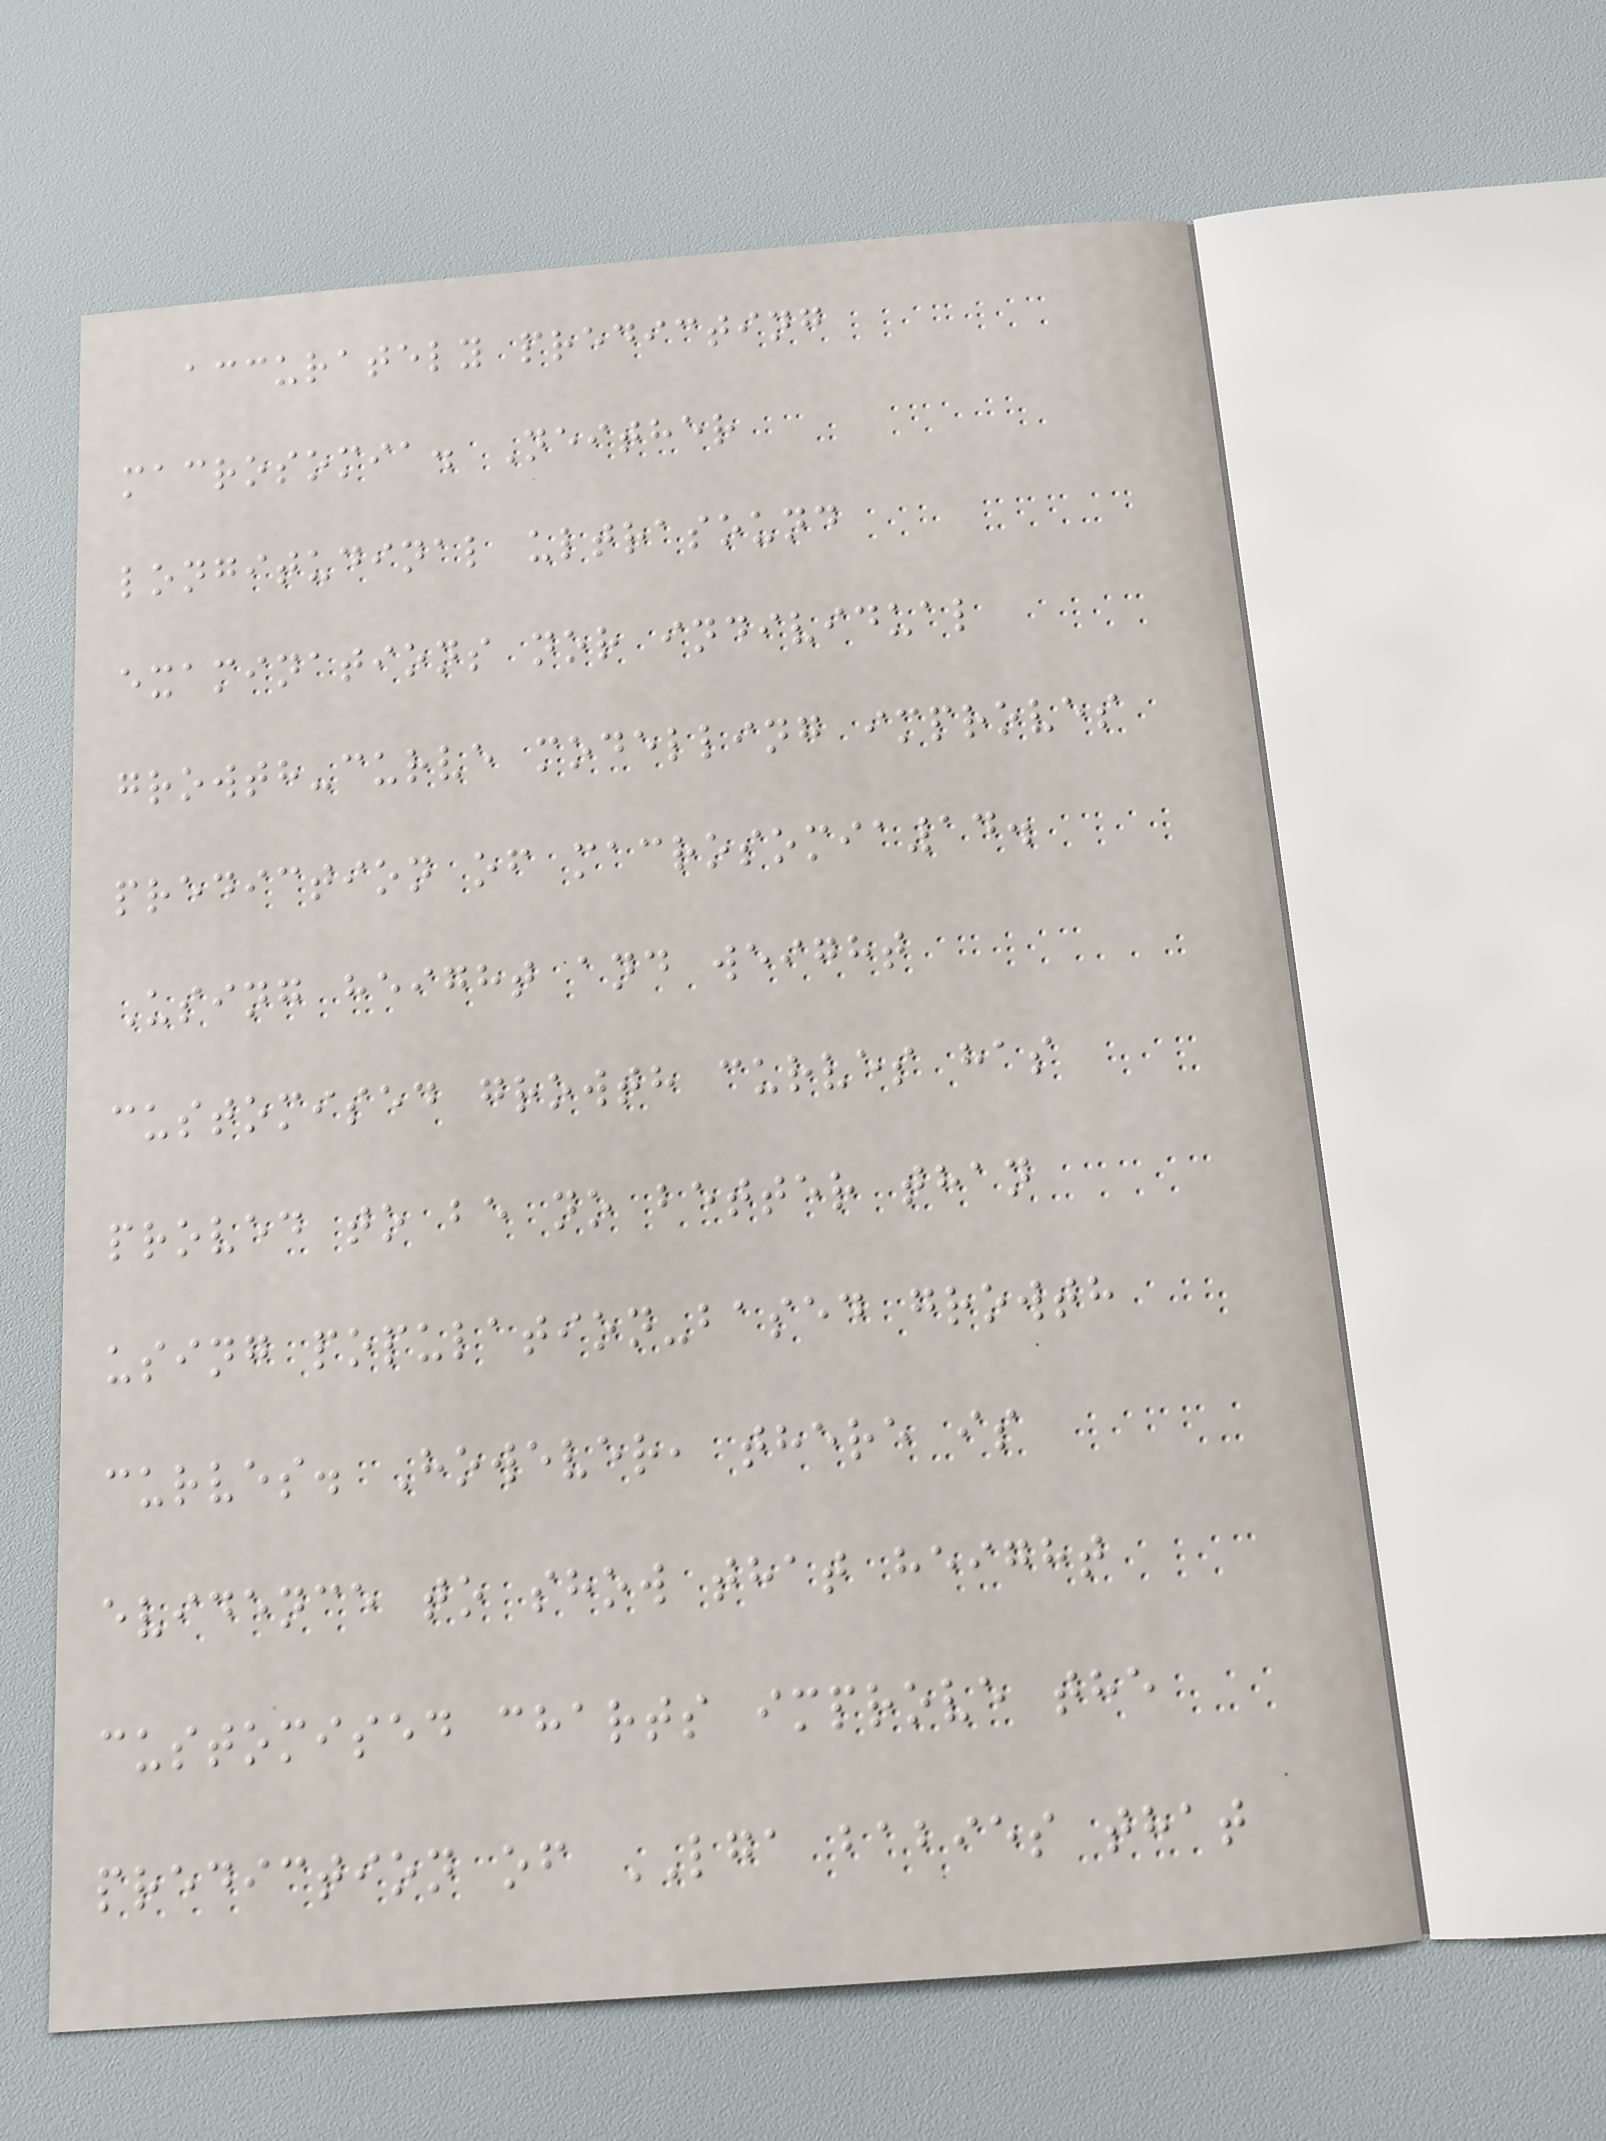accurately predicting
macrosomia. Neither
longitudinal ultrasound
examinations nor individual
growth-curve modelling improves
prediction of macrosomia14.
Using height and weight
customised growth curves has
proved to be no better than
using population-based growth
curves. However, there is
evidence to show that height
customised charts improve the
prediction of LGA babies that
